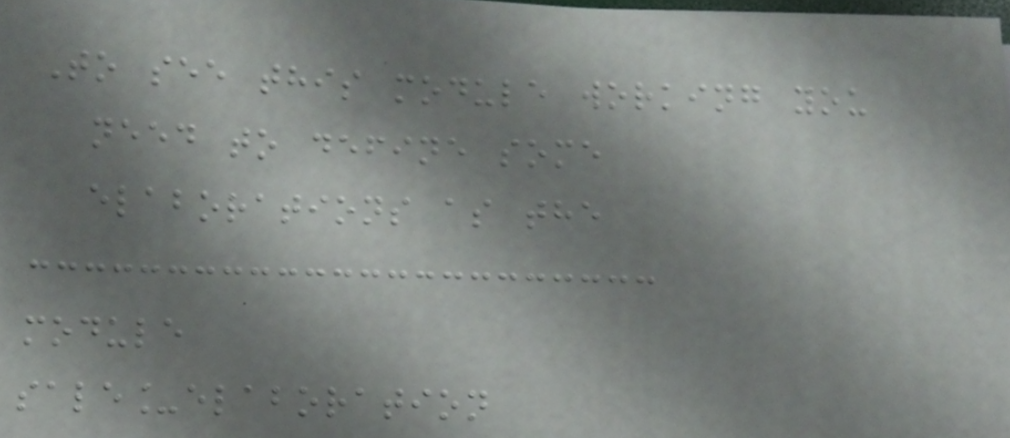To see this module working you
need to define some
elaborations as the
module
sale_elaboration
